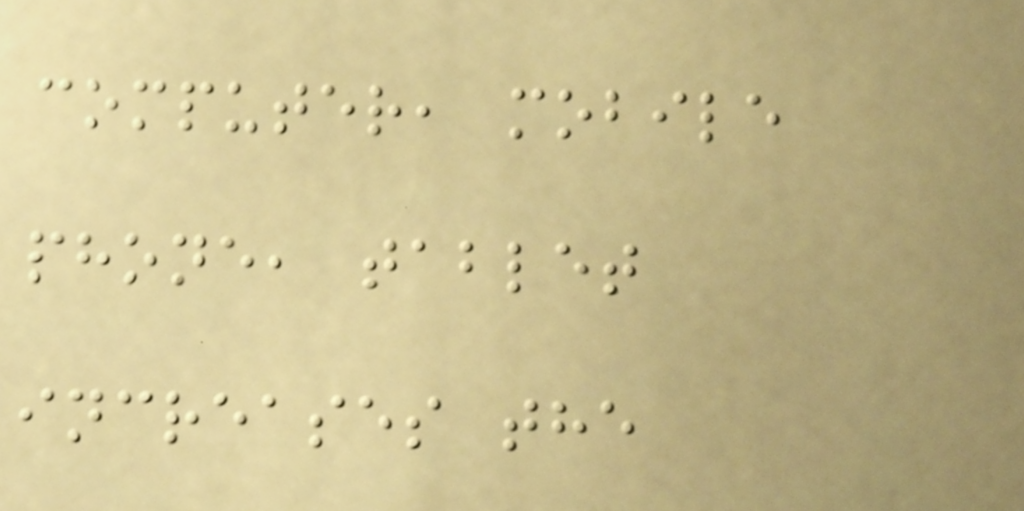computer, mobile
phone, tablet
increases the
